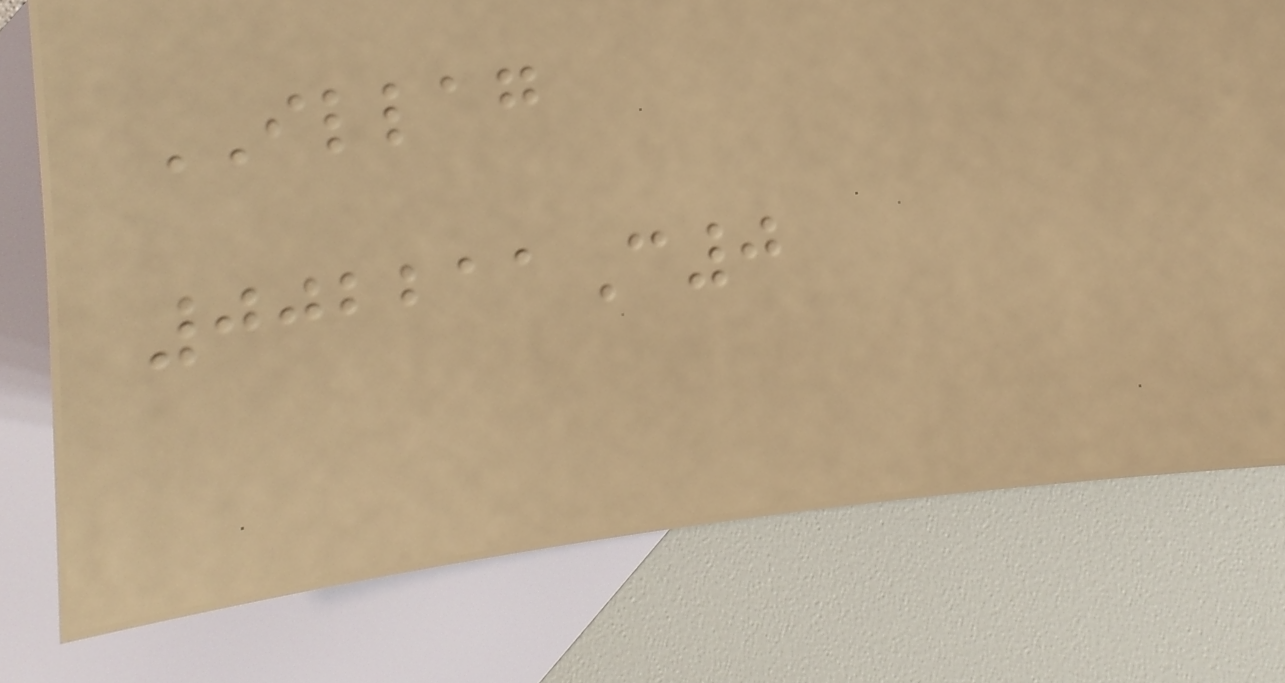ILLAG
002211C0
